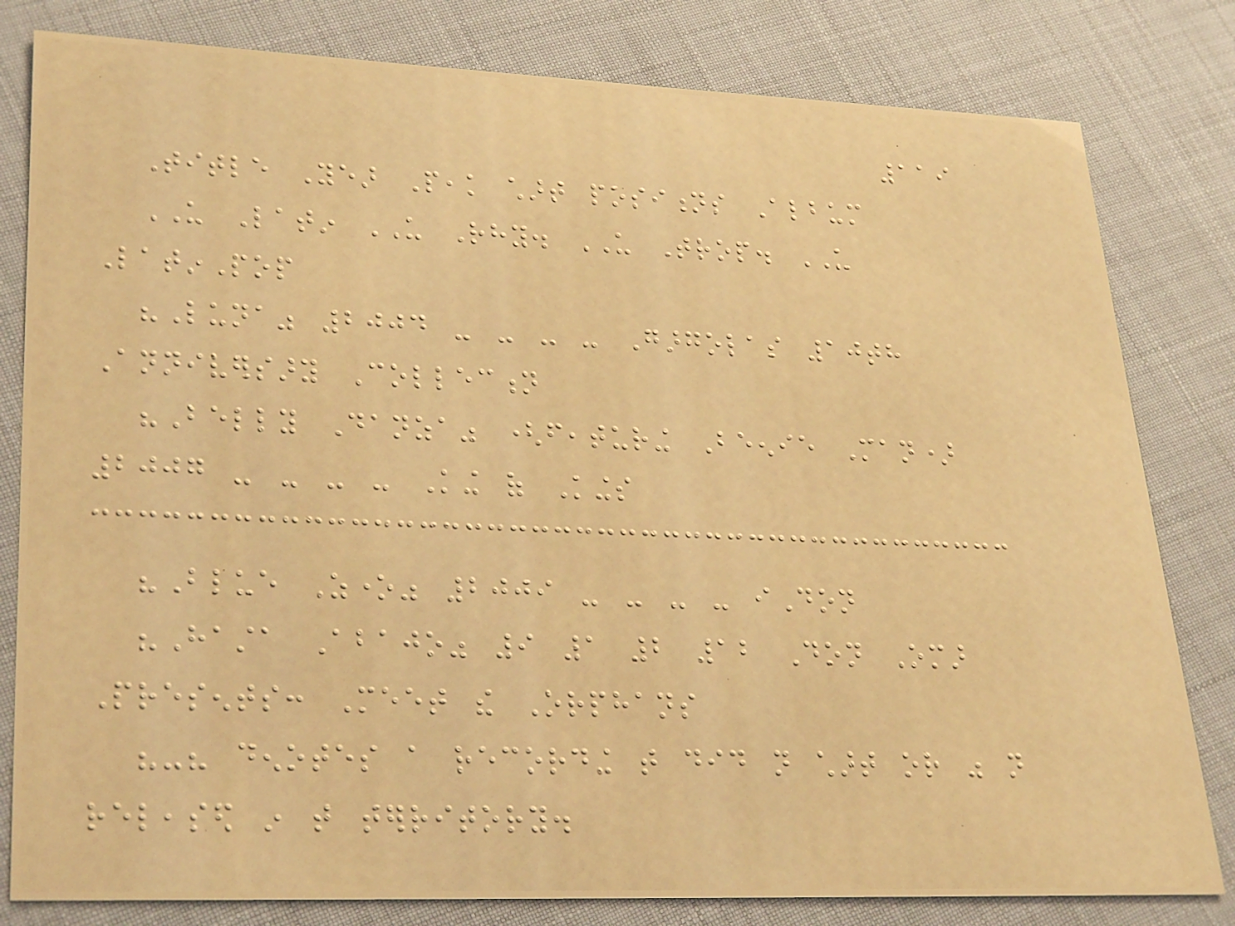119
Title Year Peak chart positions Album
US Latin US Rhy. US Trop. US
LatinPop
"Luna" 2004 - - - - Gargolas 10th
Anniversary Collection
"Belly Danza" (featuring Beenie Man)
2007 - - - - King of Kings
"Blue Zone" 2009 - - - - iDon
"Hasta Abajo" 9 1 2 12 Don Omar
Presents: Meet the Orphans
"-" denotes a recording that did not chart or was not
released in that territory.
